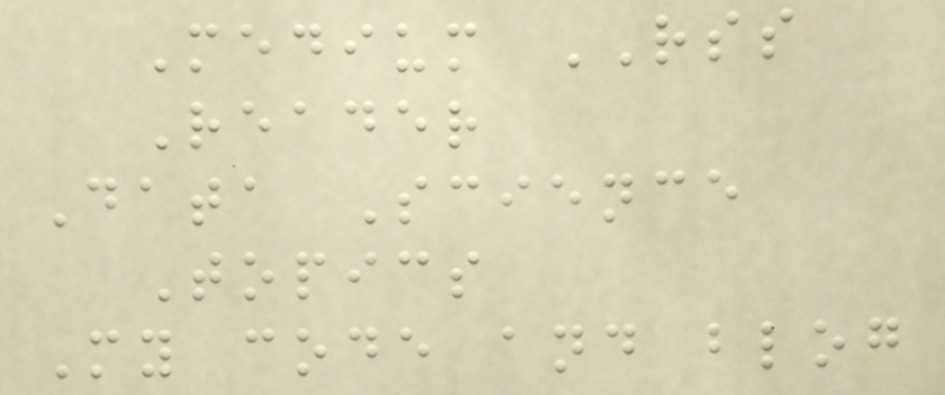Medium RSS
Reader
Data Science
Topics
My code and blog
